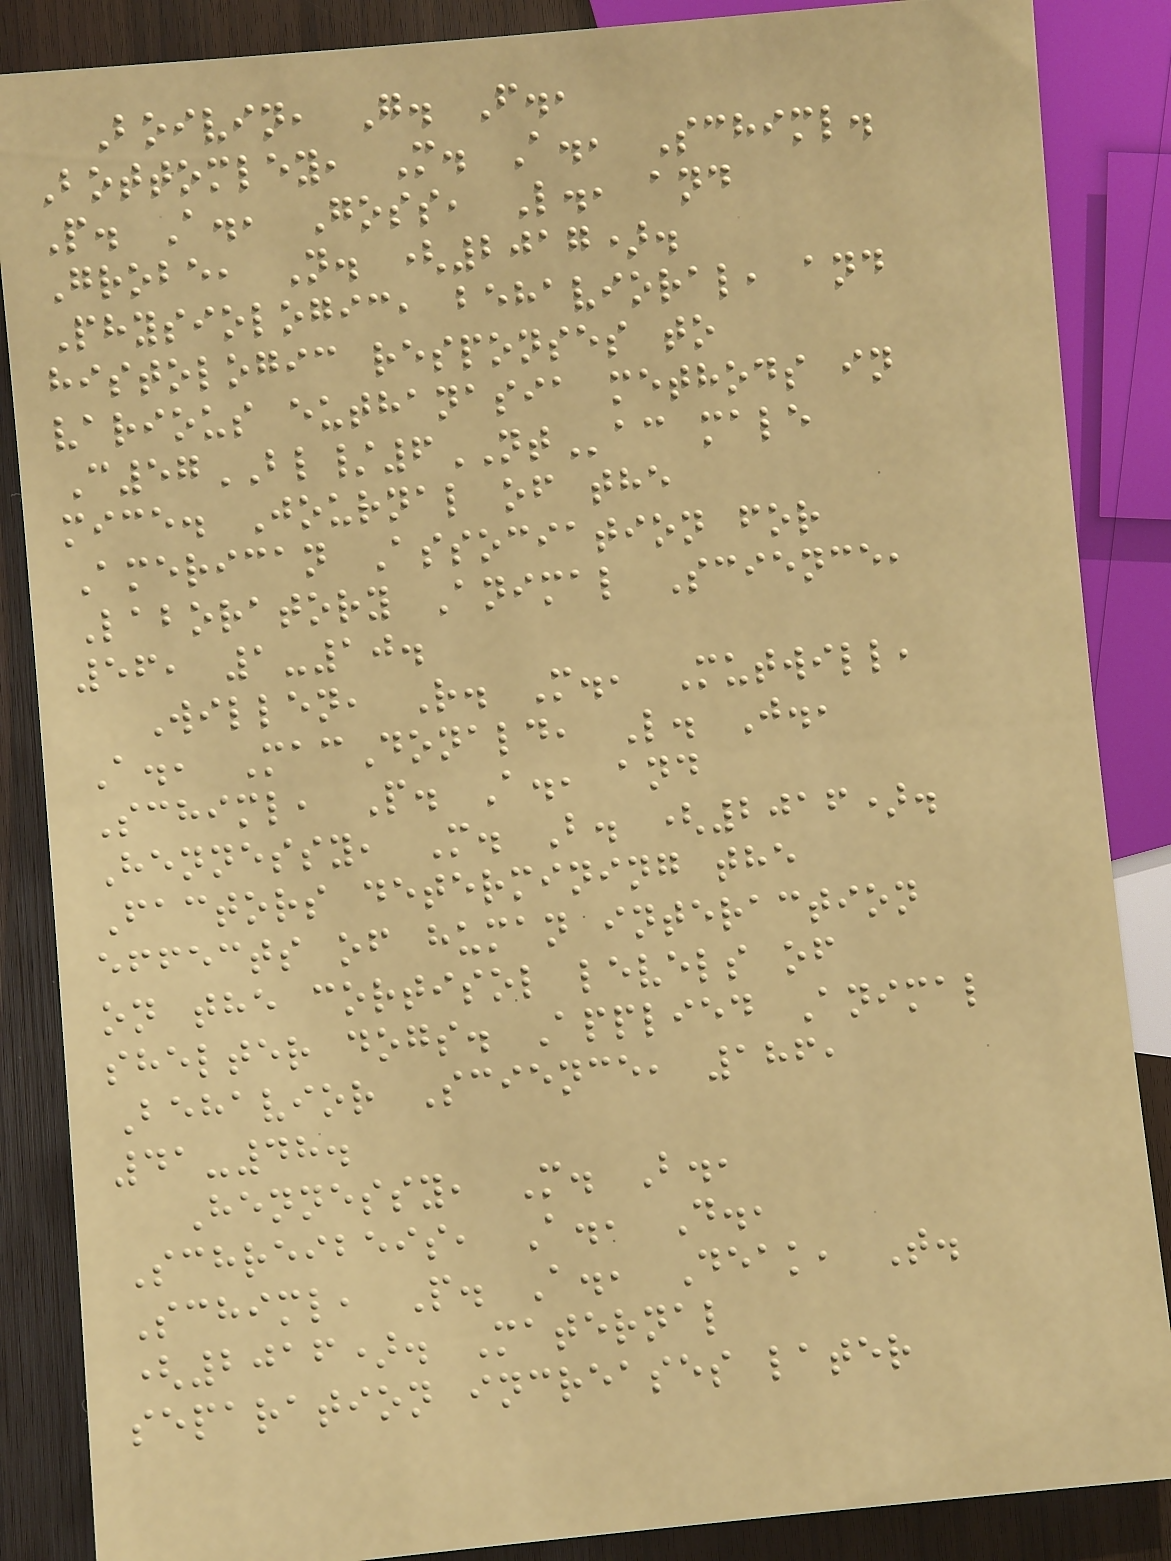Boivin, G. F.,
Bottomley, M. A., Schiml.
P. A., Goss, L., and
Grobe, N. (2017).
Physiologic, behavioral, and
histologic responses to
various euthanasia methods in
C57BL/6NTac male
mice. Journal of the
American Association for
Laboratory Animal Science,
56, 1-10.
Willen, R. M., Mutwill,
A., MacDonald, L. J.,
Schiml, P. A., and
Hennessy, M. B. (2016).
Factors determining the
effects of human interaction
on the cortisol levels of
shelter dogs. Applied Animal
Behavior Science, 186,
41-48.
Hennessy, M. B.,
Schreibeis, A., D.,
Schiml, P. A., Deak, T.
(2016). Maternal
separation increases later
